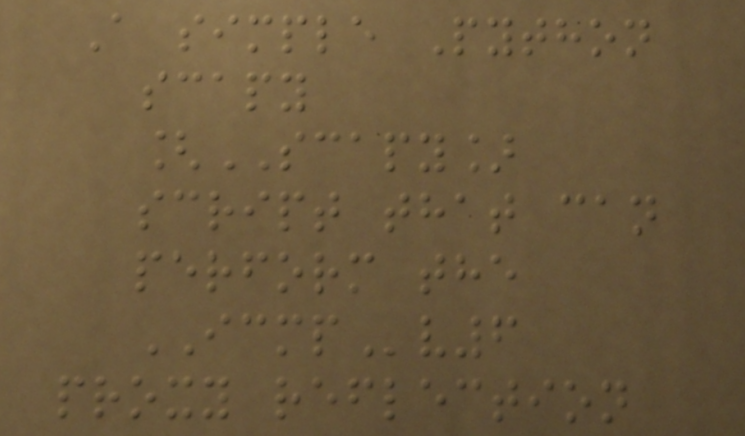A simple Python
scapy
[SCAPY]
script that can
perform the
ICMPv6
proxy reflection
